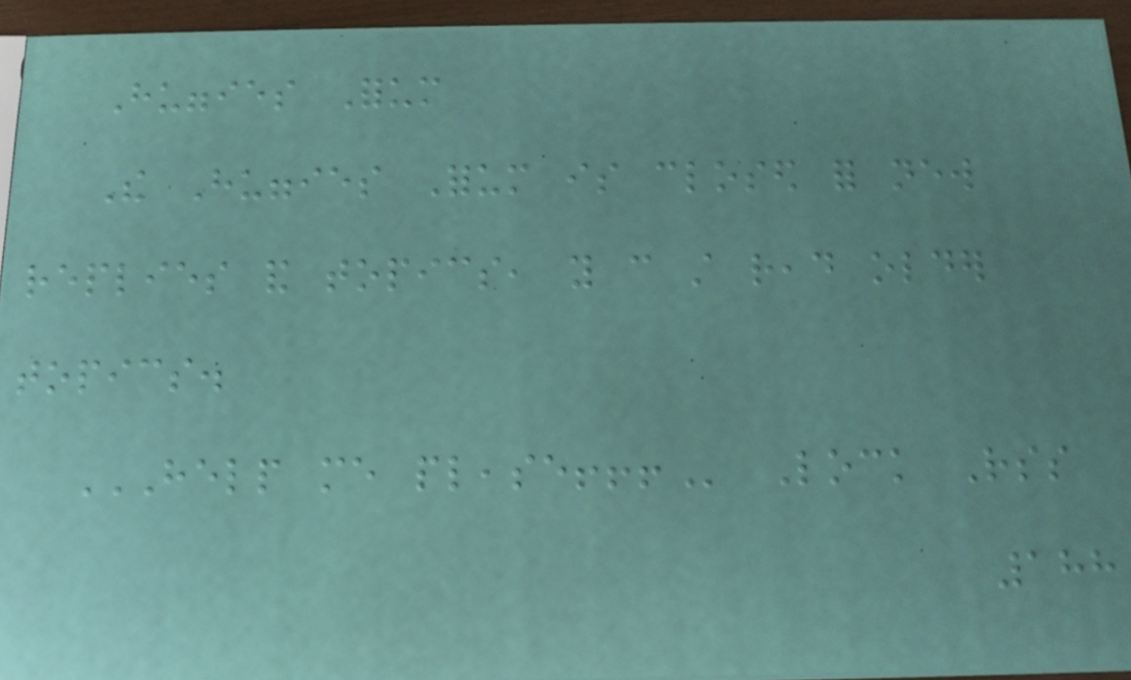Huggies Forum
The Huggies Forum is closed for new
replies and topics, you can still read older
topics.
HELP ME PLEASE!!! Lock Rss
188
